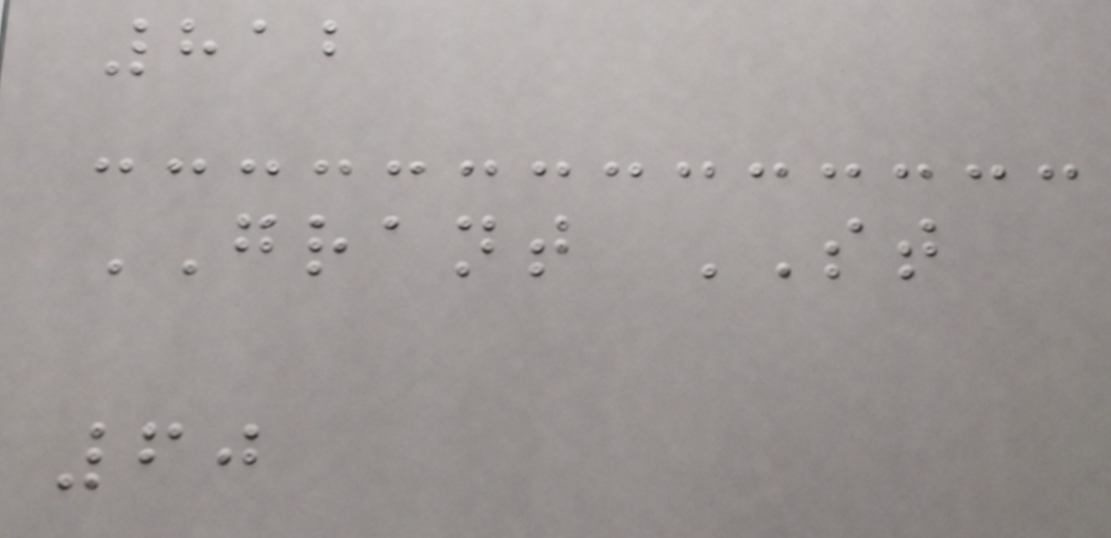812
GRANT ST
60
